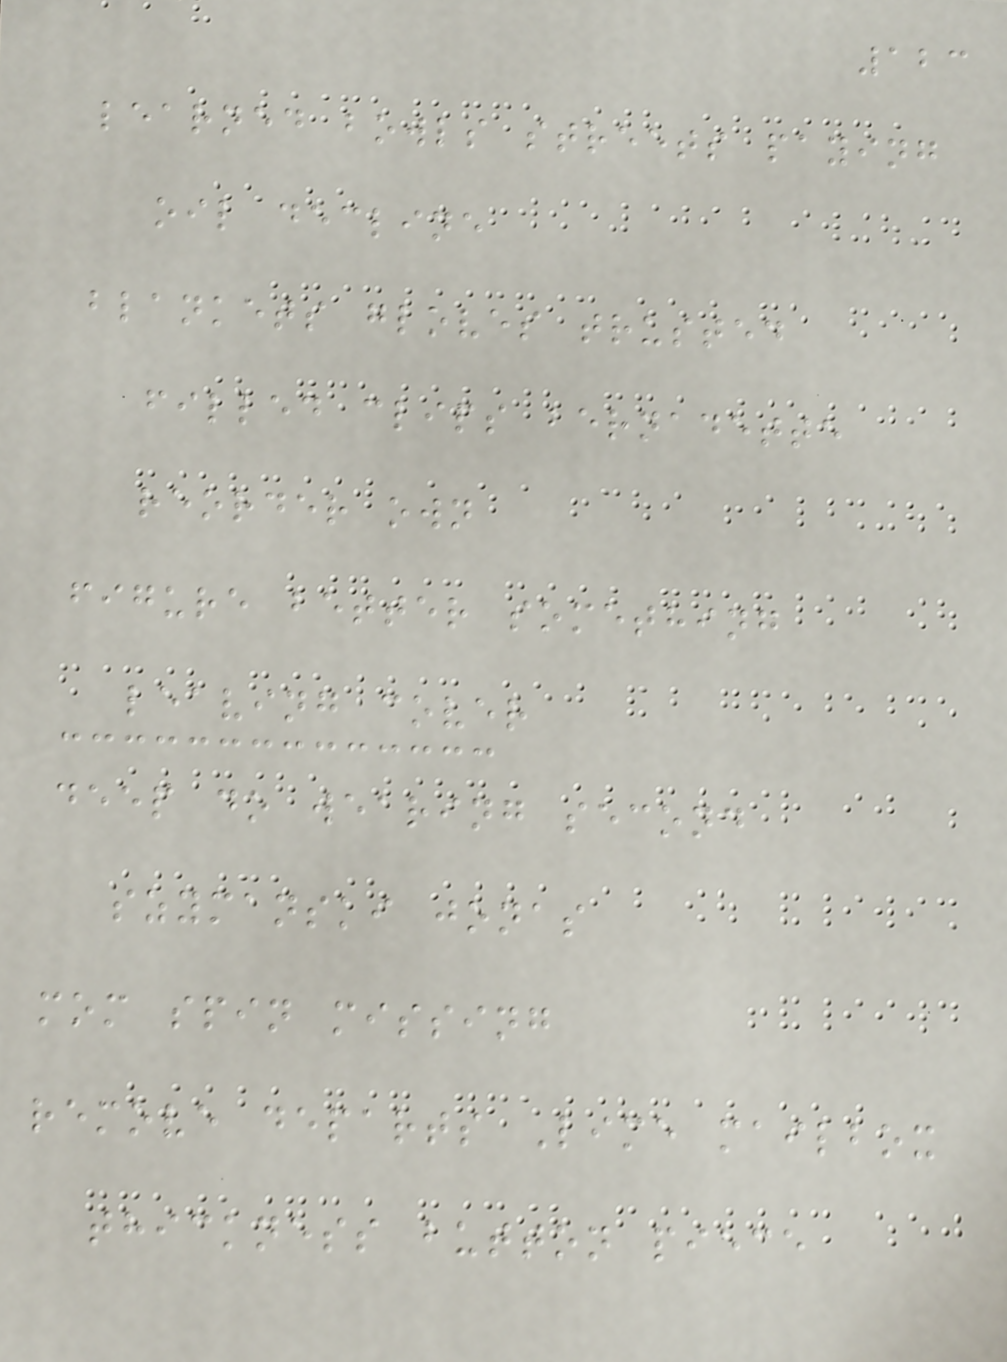123
learned bowls streets paying
oil decline
blankets gloves trusted
filled clips bernadette
reorder own
figure better something
leaving cover
deep do wearing second
szymanski jonas
mom spin missing
remove departs Lime mailbox
thickness button piece
